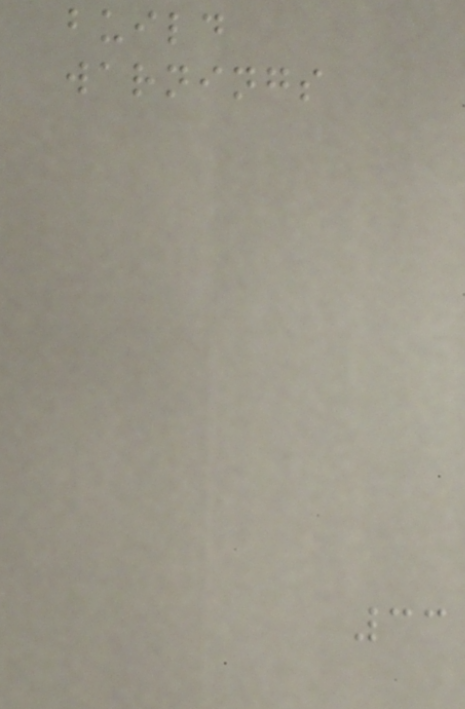build
warnings
33
